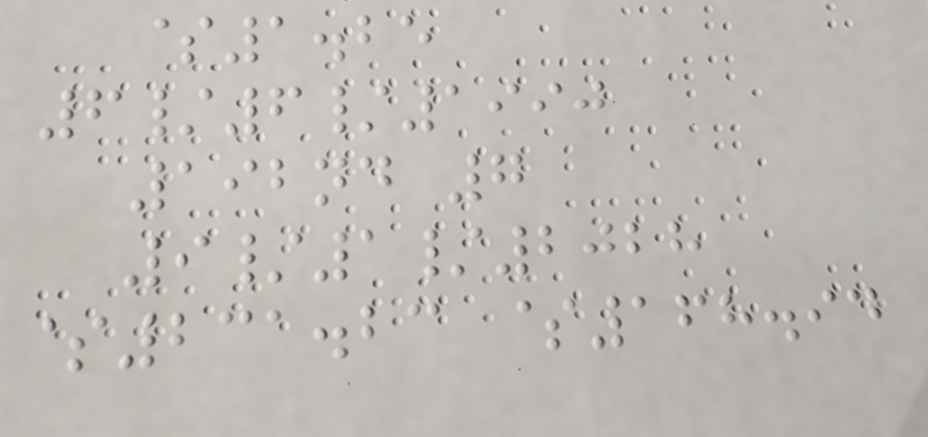$1.25
6/6/1990
192nd 7
9/1/2028
$231.23 $168.94
